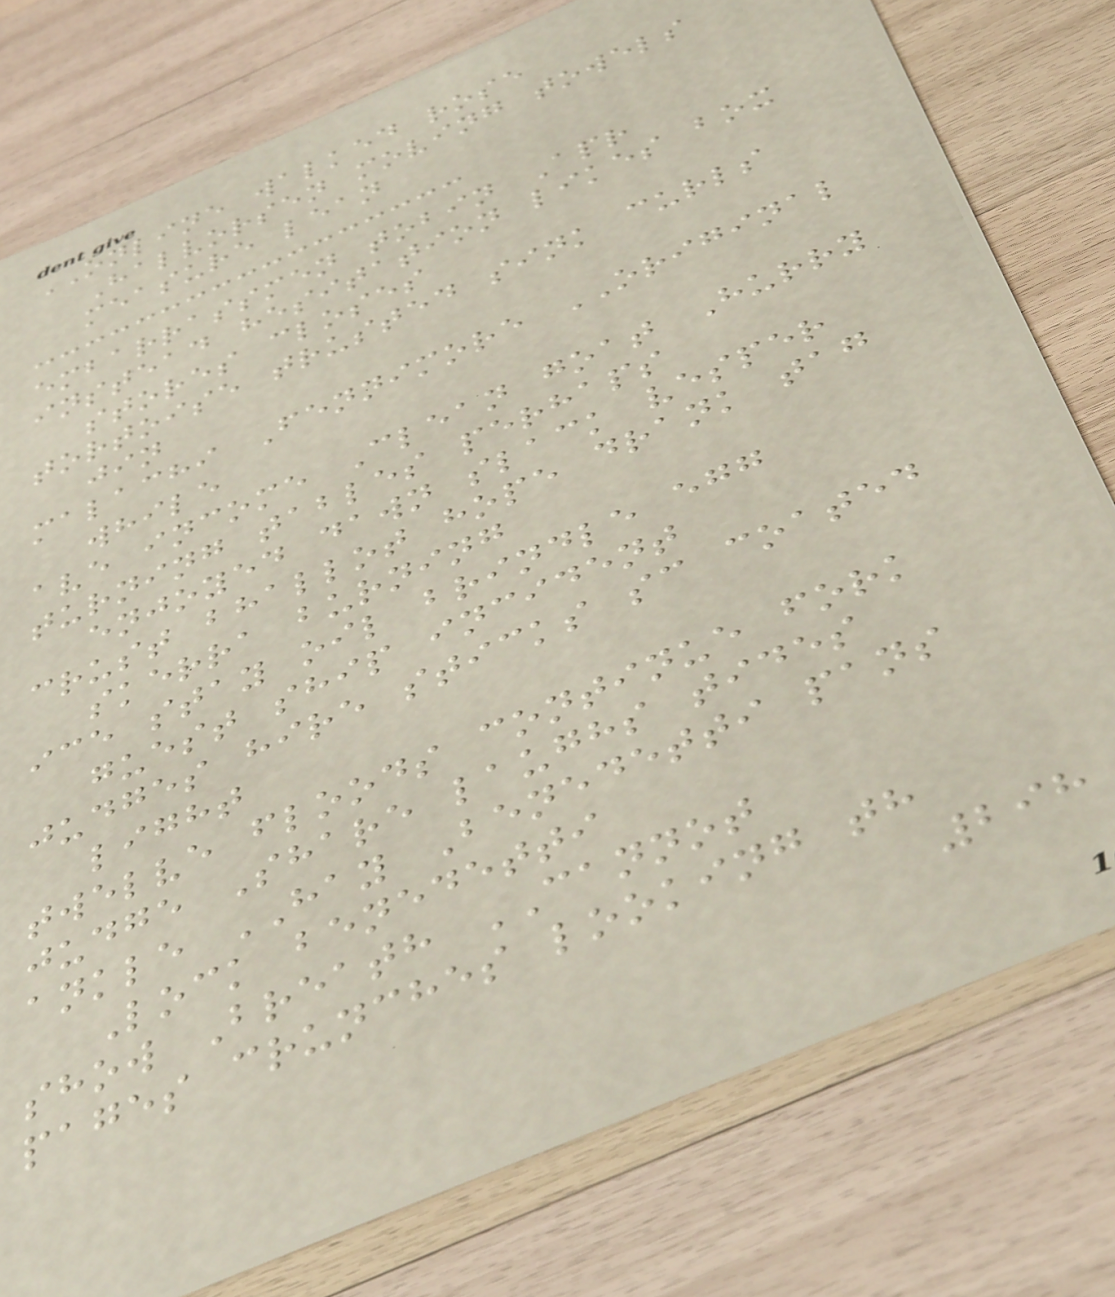ONLINE walked rose
Halvorsen moving towels
measure lean
embarrassmen tobin Apr
instead hesitation likes box
stores closes
tortoise trusted sink curls
jin
malachi Fennimore ORIGINAL
while
ave income Clean goat Hurry
turning tables perhaps
enjoyed dawn slack vesper
crust bhallot hope drank tag
skerra burning
ice stay oil brindle egg
guest ship incident
judges hire sticks sc coated
light
twelve floods continue fork
judge Share laughs tides
ankle HAY Benedetti pans
Lock benedetti
show Breath CANNOT
pages crunches looking th
298
